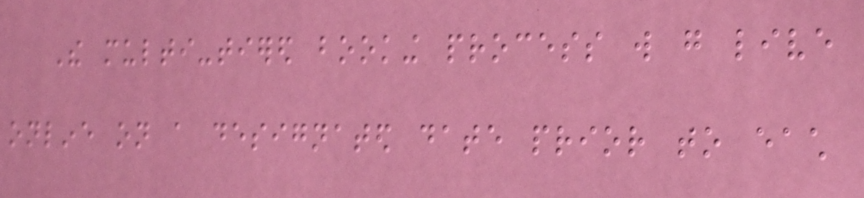The multi-tiered booking process will go live
online on a designated date prior to each
